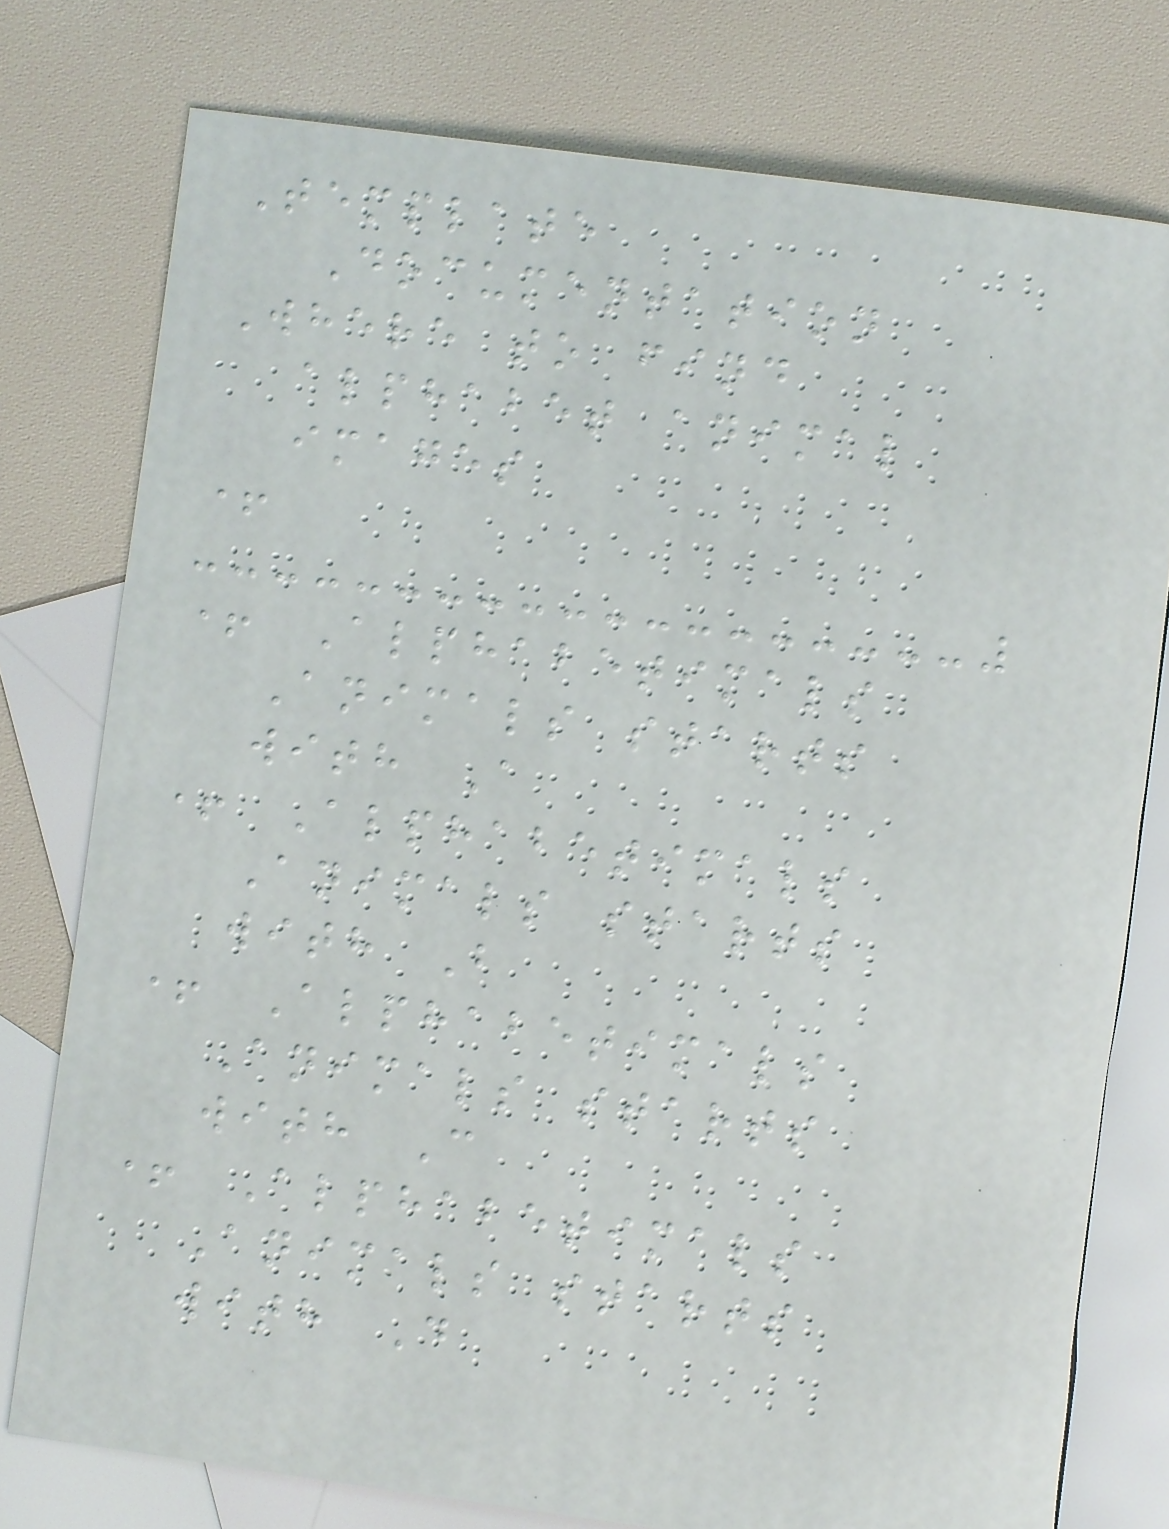Template
Documentation
Where to find
alphabet animal
images
+
+ Alphabetimals
Animals starts
with A
+ Alphabetimals
Animals starts
with B
+ Alphabetimals
Animals starts
with C
+ Alphabetimals
Animals starts
with D
